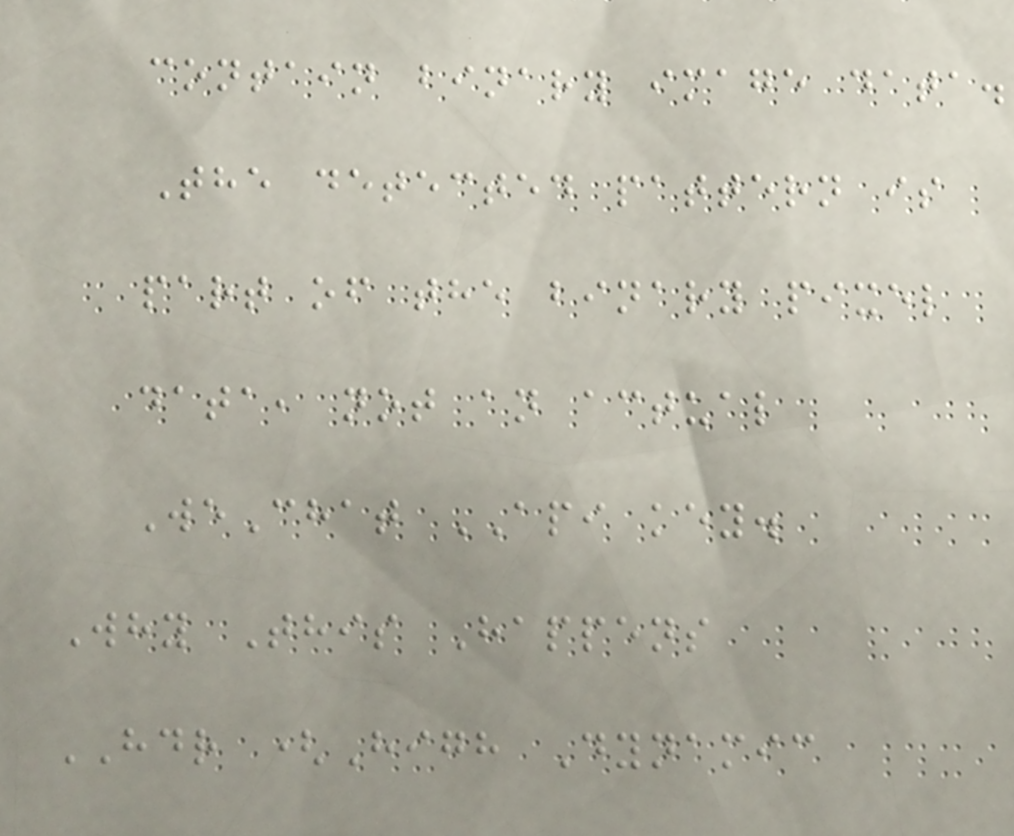contain binary image data.
The detected pattern is
part of the binary pixel
data, not an actual
WeChat API key.
Why This Happens
HDR (High Dynamic
